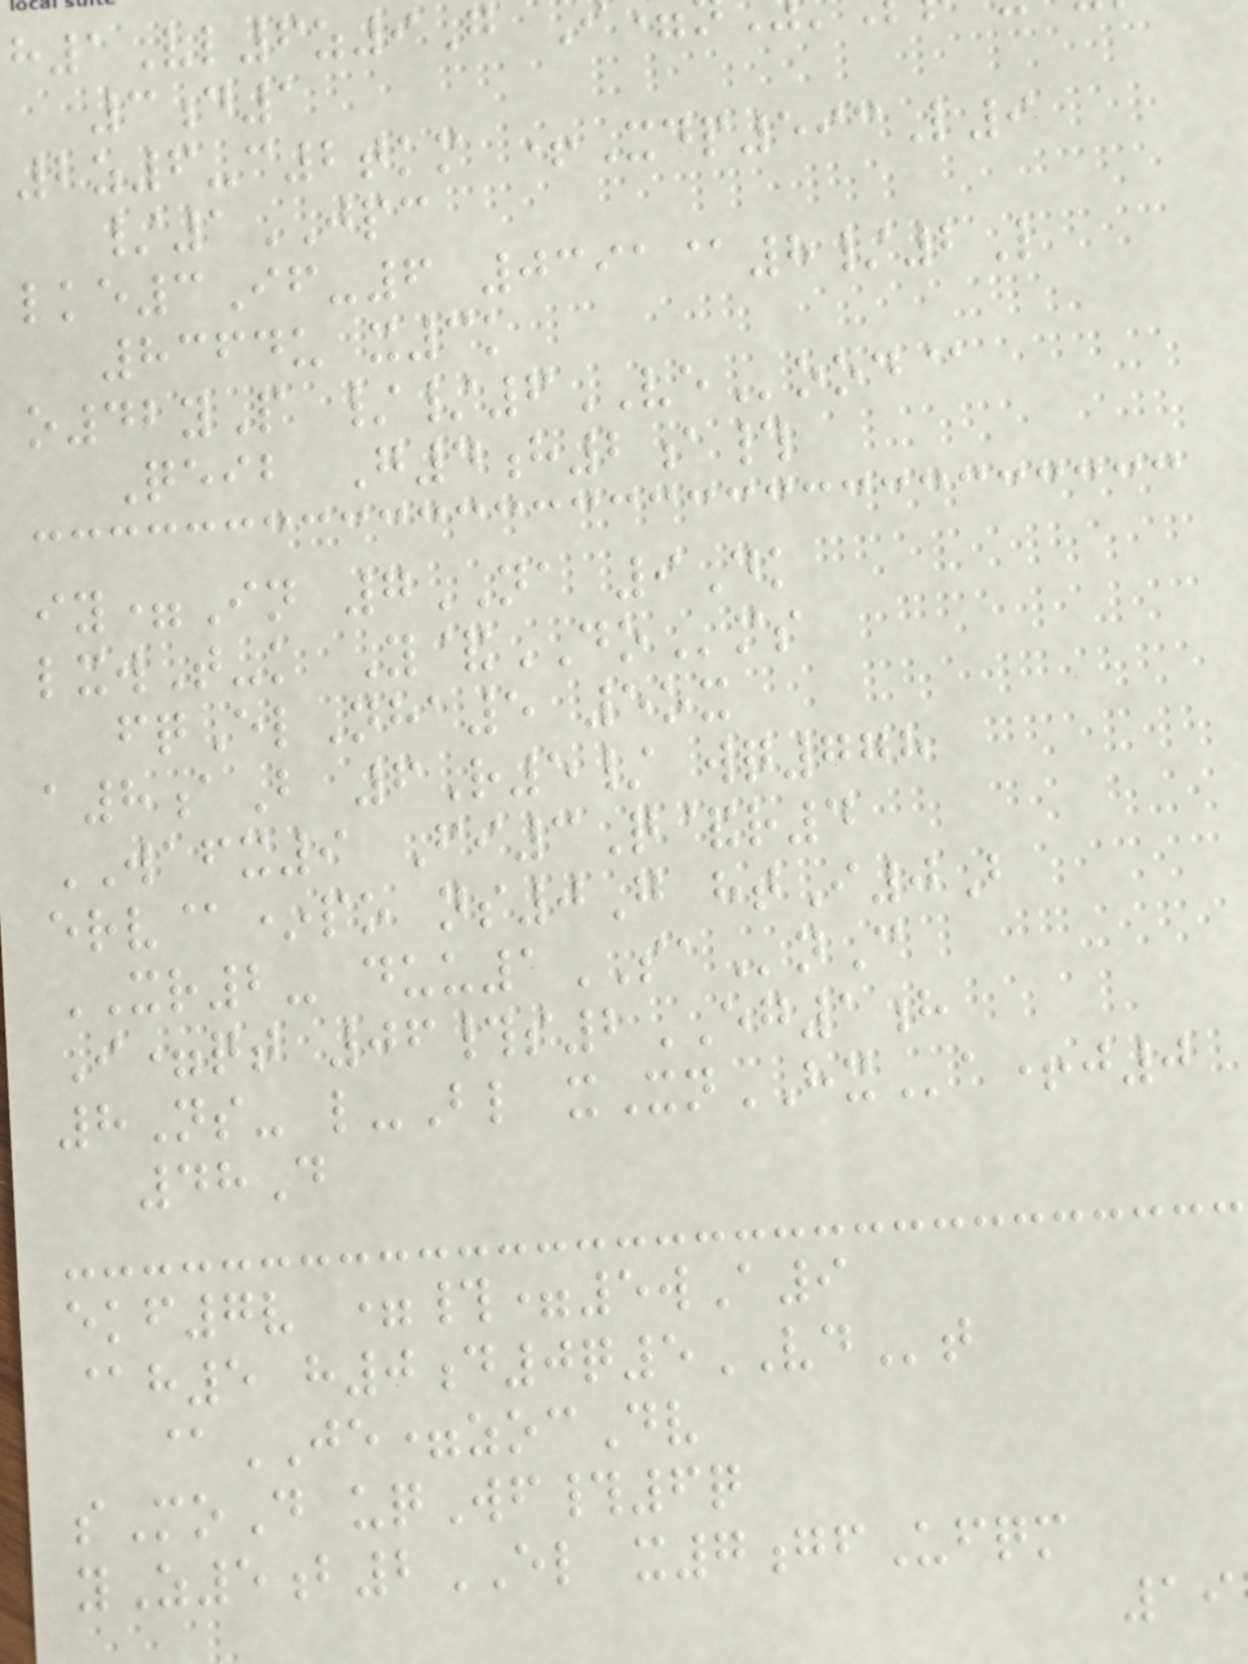h1Vl6z9G
3d1
2z6-c2tkm +Xdp593L9
/1JPC
lke3If-6 0391@8/2L
8364u x3k
o42yP //6VEood@
Qeib G4h2a#
iy=In 7NA 9Dk
lxwT-k Y&DOms
fqElNha5 5ox
a8aB 6R5/ wq778
WAFX9 Fi3Q&r4
erv@*po ns0G htI0B
XR2- duu1SAnC
I=qt 06#s2EG1h
8Ns- l-Bl xXnHXa+j0
48D
ekf7v =#=5wA9
@h5 h0d0q5VDt
@JE=zocDv
sMoD uqWf#6q
yZ5b2EL x7gfUfqm
